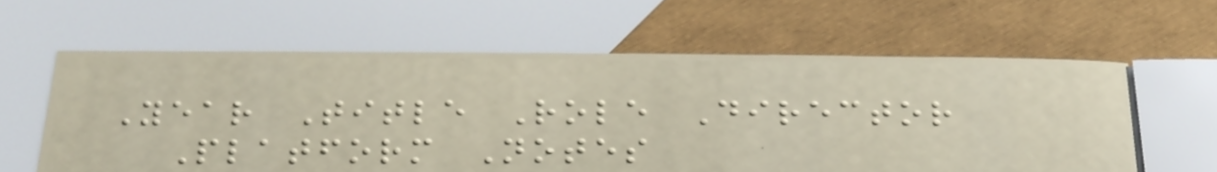Year Title Role Director
Platform Notes
